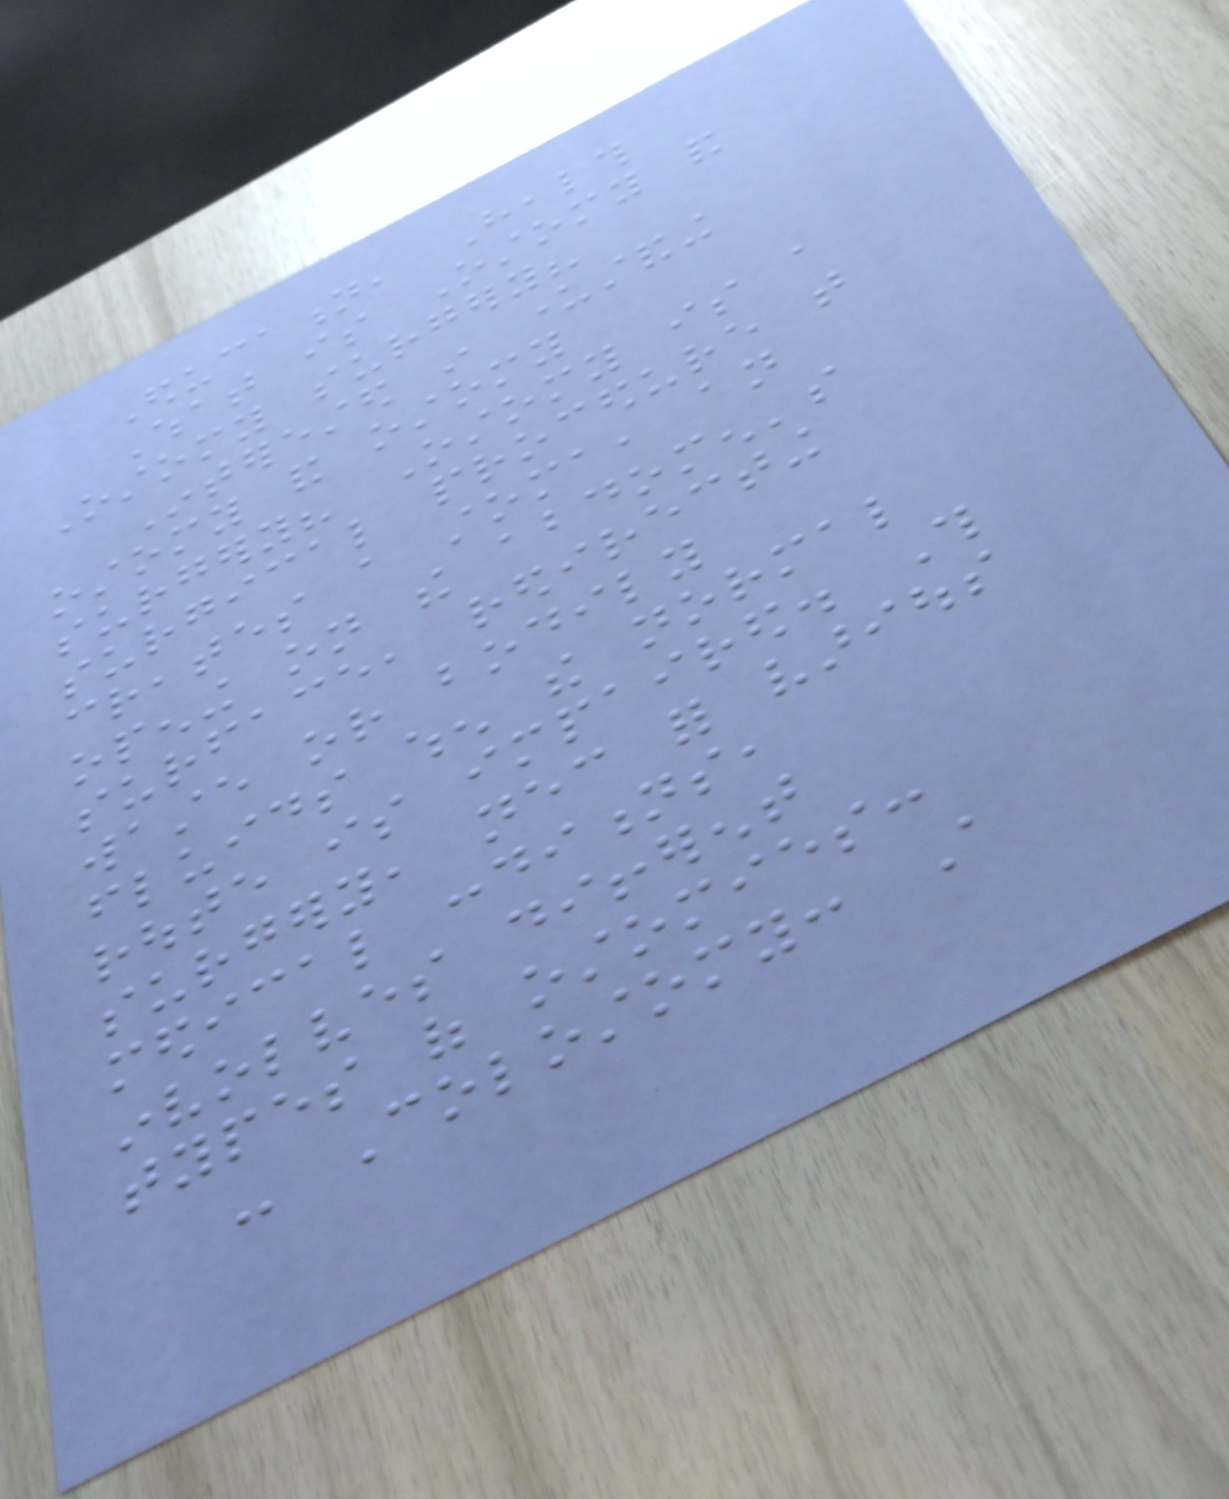Education, Health
What is Ostomy and
Ostomy surgery?
Interested in understanding
ostomy and ostomy
surgery? Ostomy is a
surgical procedure that
creates a stoma, an
opening on the abdomen's
surface, redirecting
waste or bodily
fluids when the normal
route is impaired. This
surgery, necessary for various
medical conditions,
involves different
types of ostomies:
- Colostomy: A
